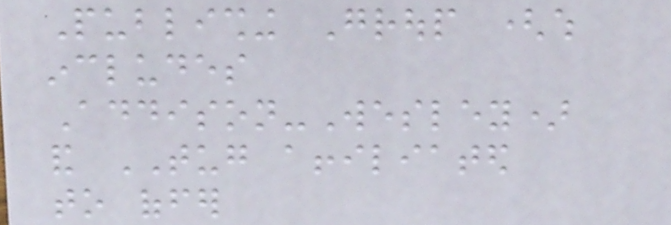Publishing Group (which
includes
Addison-Wesley)
and TUG affiliated
to offer
